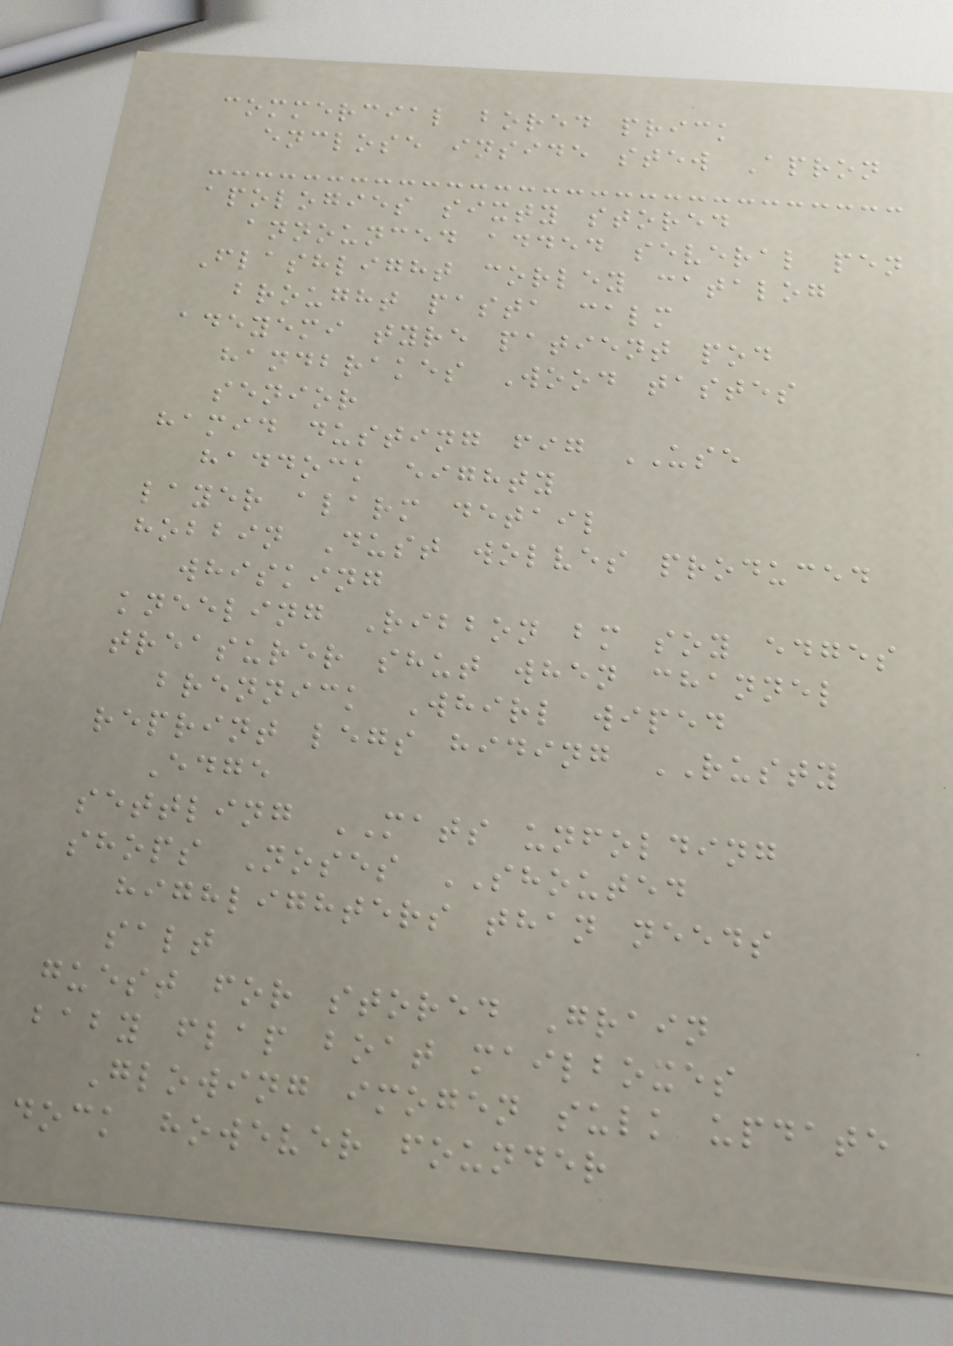commercial bored prick
enclose inside stew Apron
apologies sixty stored
announced added several pen
Flashlight corley catalog
brought pasta calm
adeyemi tyre patient pod
handbrakes Wood tastes
senior
hamid dusting fig USE
haddock eighty
layer alarm detail
hobbin Dust wolves produced
whisking
kneeling Ribbon bm soy edges
treasurer shut when channel
brennick Whirl wiped
reprint legs hiding RUSTY
Edge
settling MATS unfolding
shops Noses SHOUTED
highlighters than needs
salt
guest for stored Grain
baby flap boat mailboxes
Glowing imogen sulk update
dock however founder
